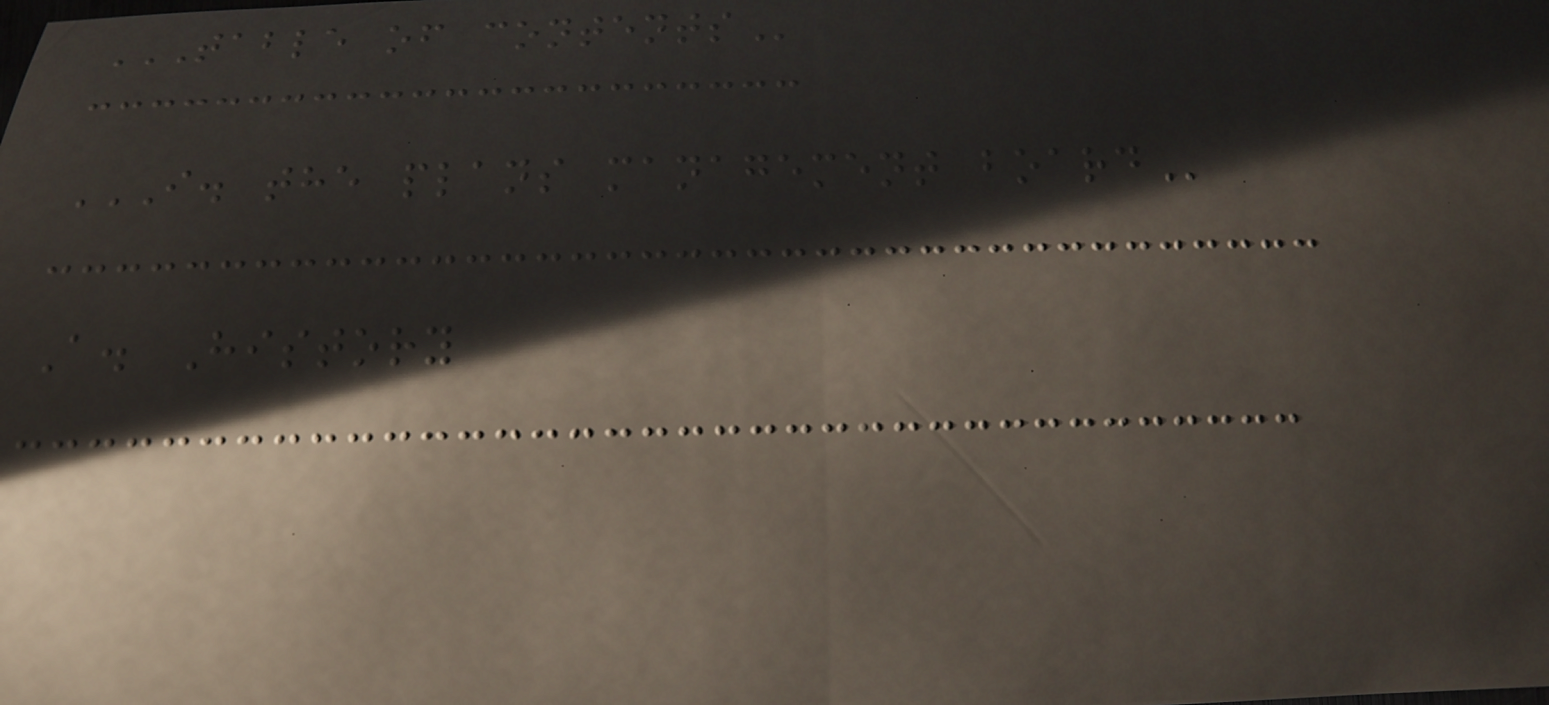TABLE OF CONTENTS
I. THE PLANS MANAGEMENT BOARD
A. History
